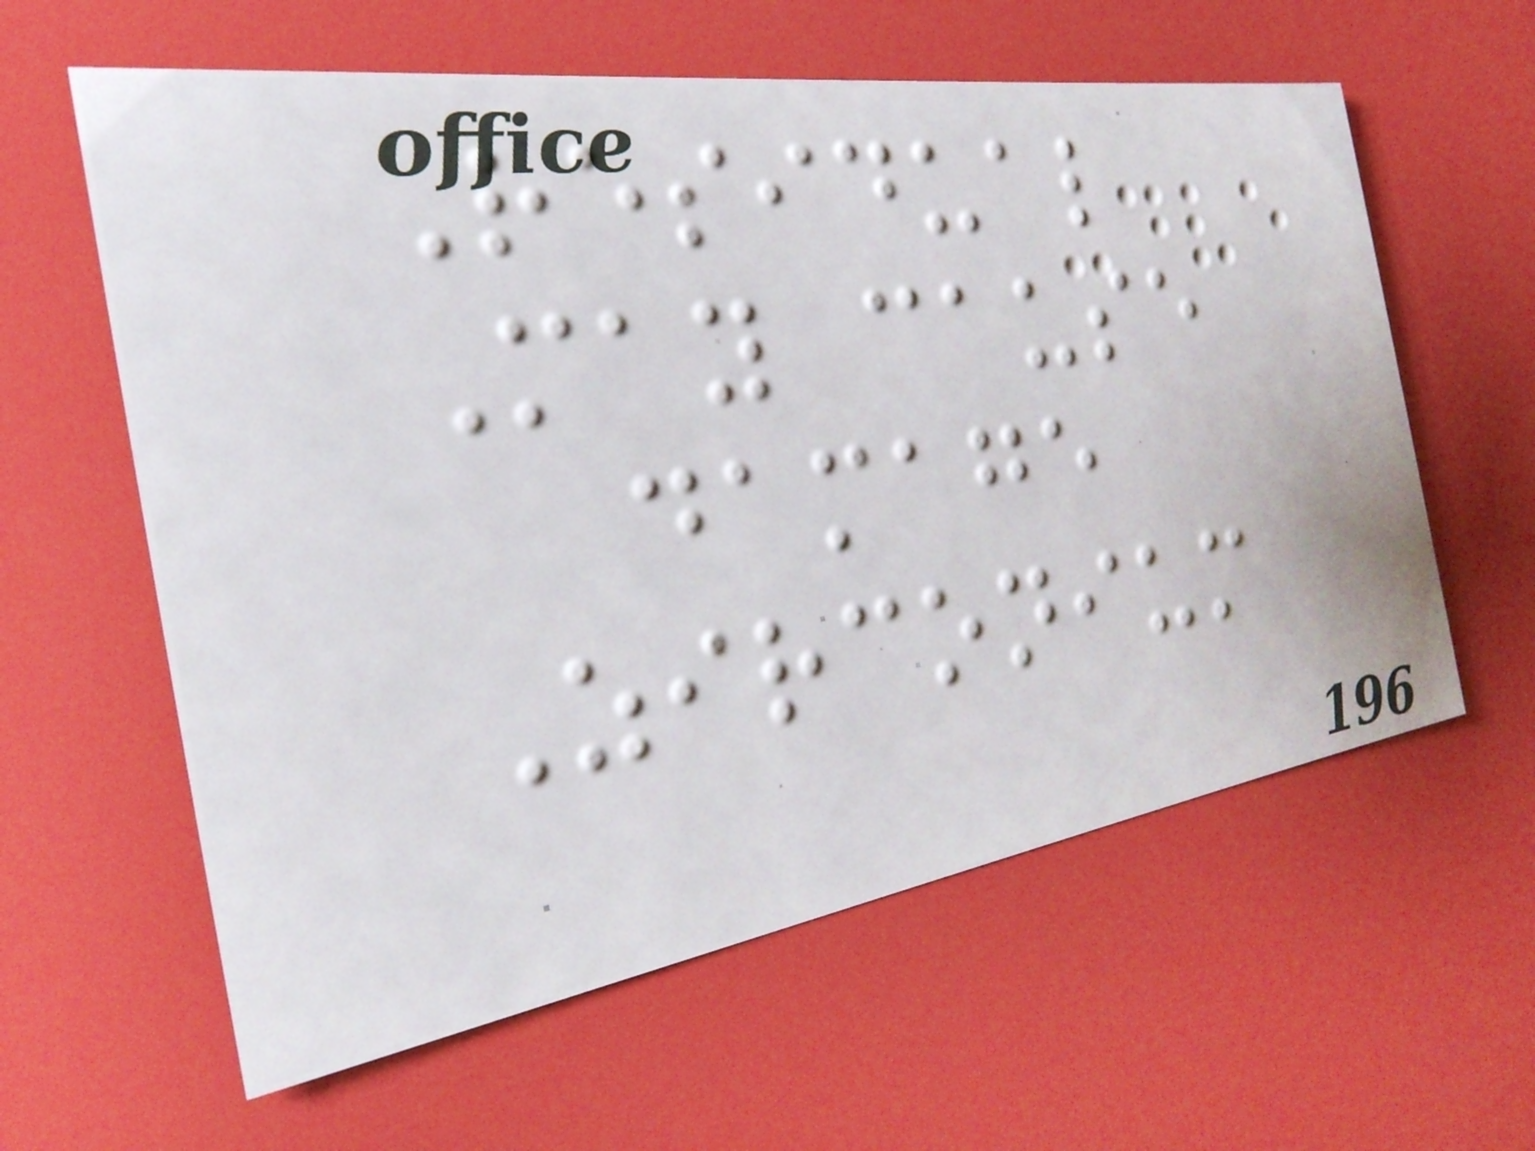Residual
May cause
damage
Zirconium
